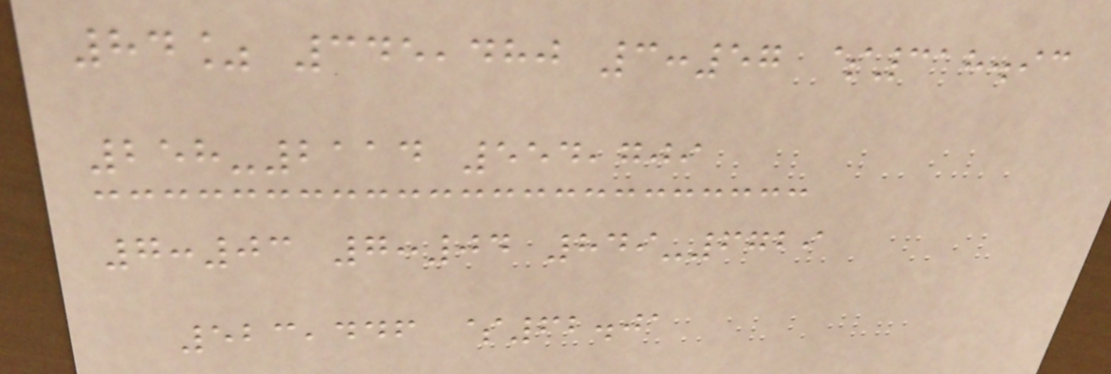84% 345,480 3:57 $318.93
258-2114 554,709
7:03 7:04 849-6729
523,446 $62.01
